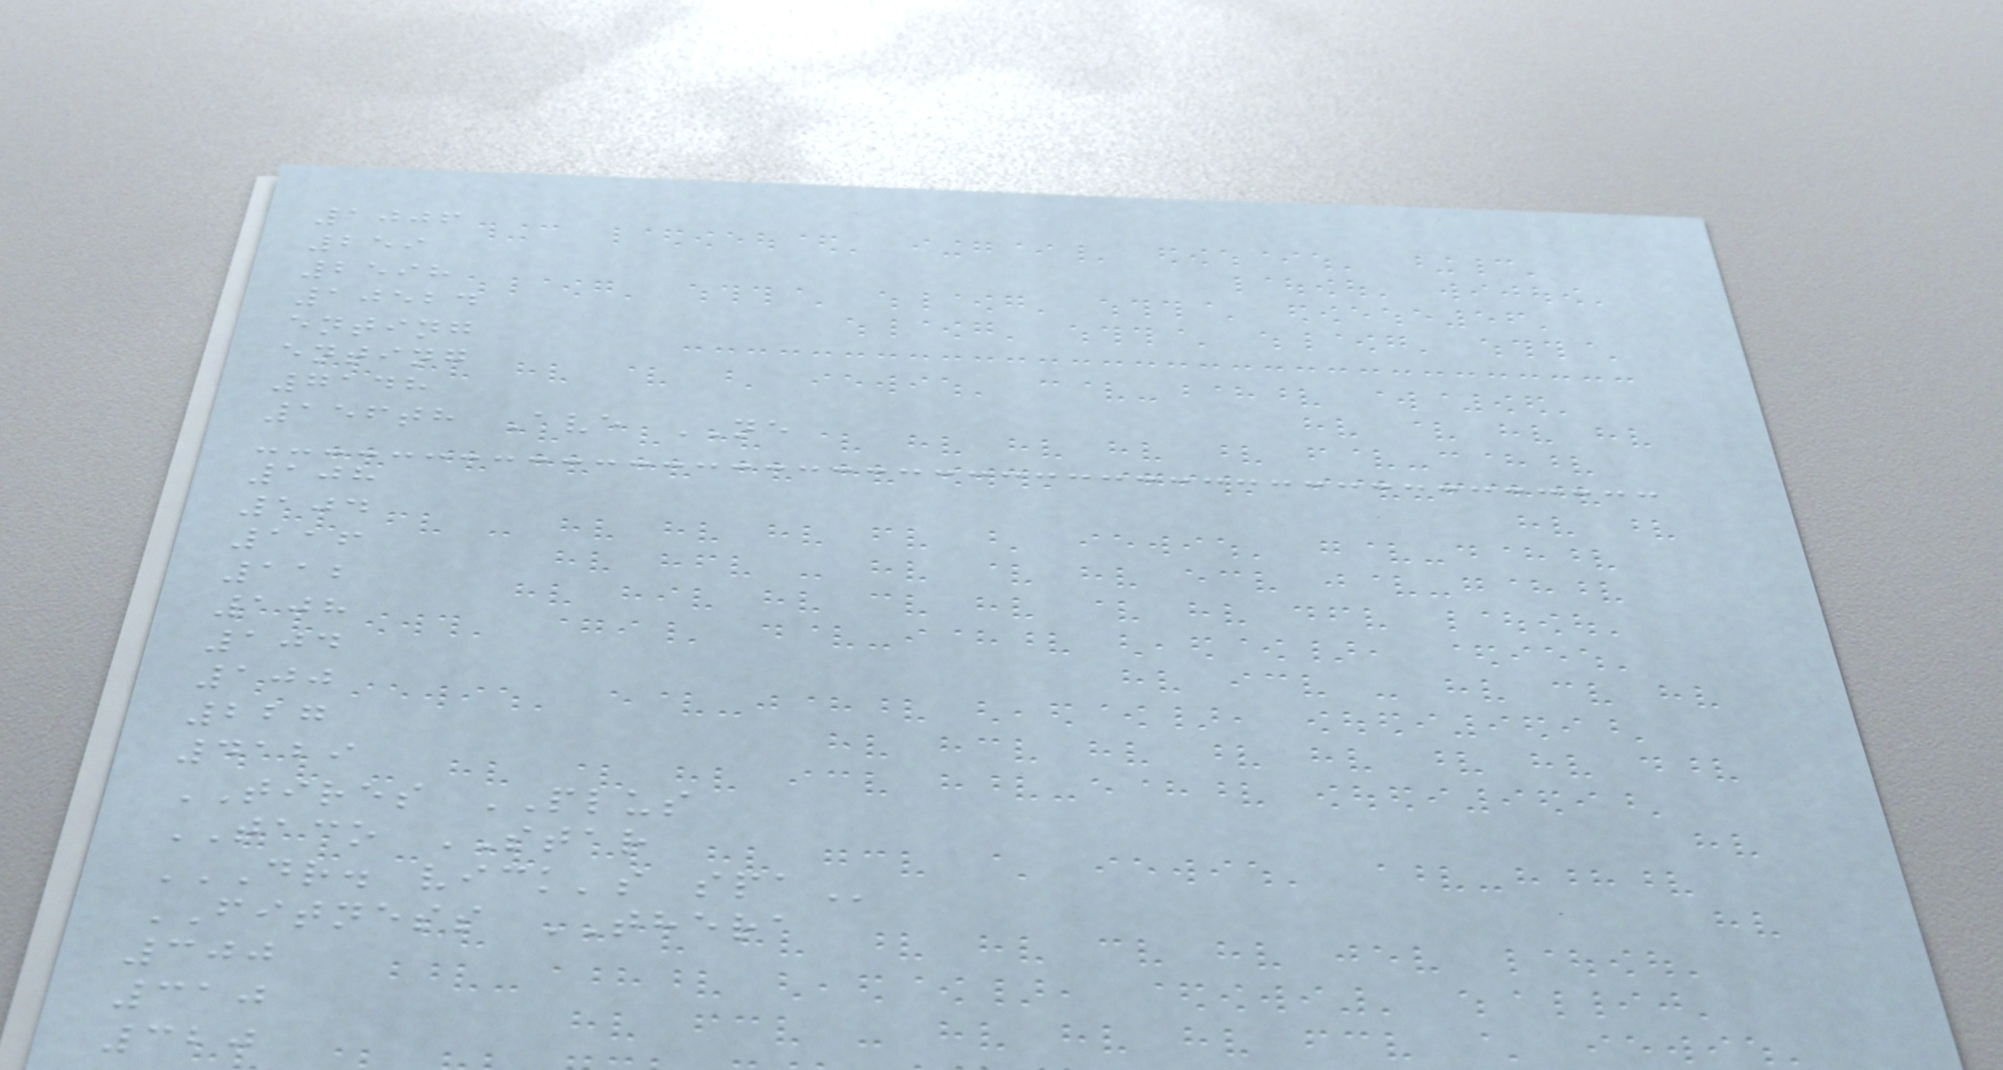1006
259
2598
10524
enting
enting
7148
156th Ave NE
108
104
116
112
108
104
100
227
4129
TIRES PLUS
TACO STAR
DR. VICK'S SPA
FITNESS THERA
300
310
320
